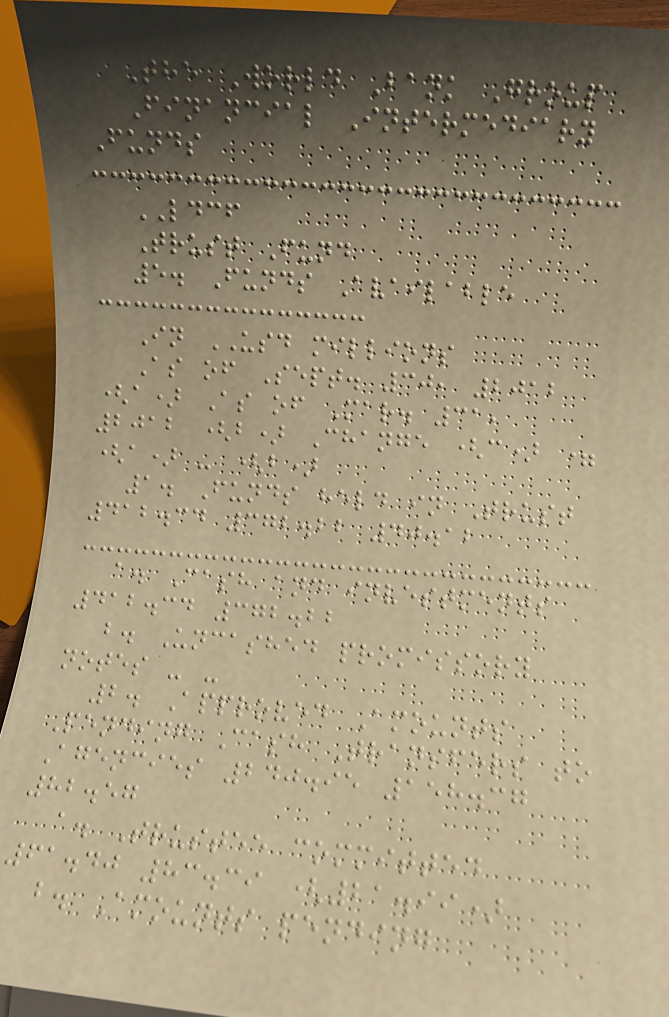The World Bank Group
Financial Intermediary
Funds
LDCF
Trust Fund
5. Funds Available
In USD millions
As of Sept. 30, 2012
(a) As of Mar. 31,
2012 (b) Change (c) =
(a) - (b)
1. Funds held in Trust
412.34 372.22 40.12
a. Cash and investments
412.34 372.22
b. Uncashed promissory
notes - -
2. Approved Amounts
Pending Cash Transfers to
Agencies 240.95 158.37
82.57
a. Trustee committed
61.40 83.39 (21.99)
b. Amounts pending
